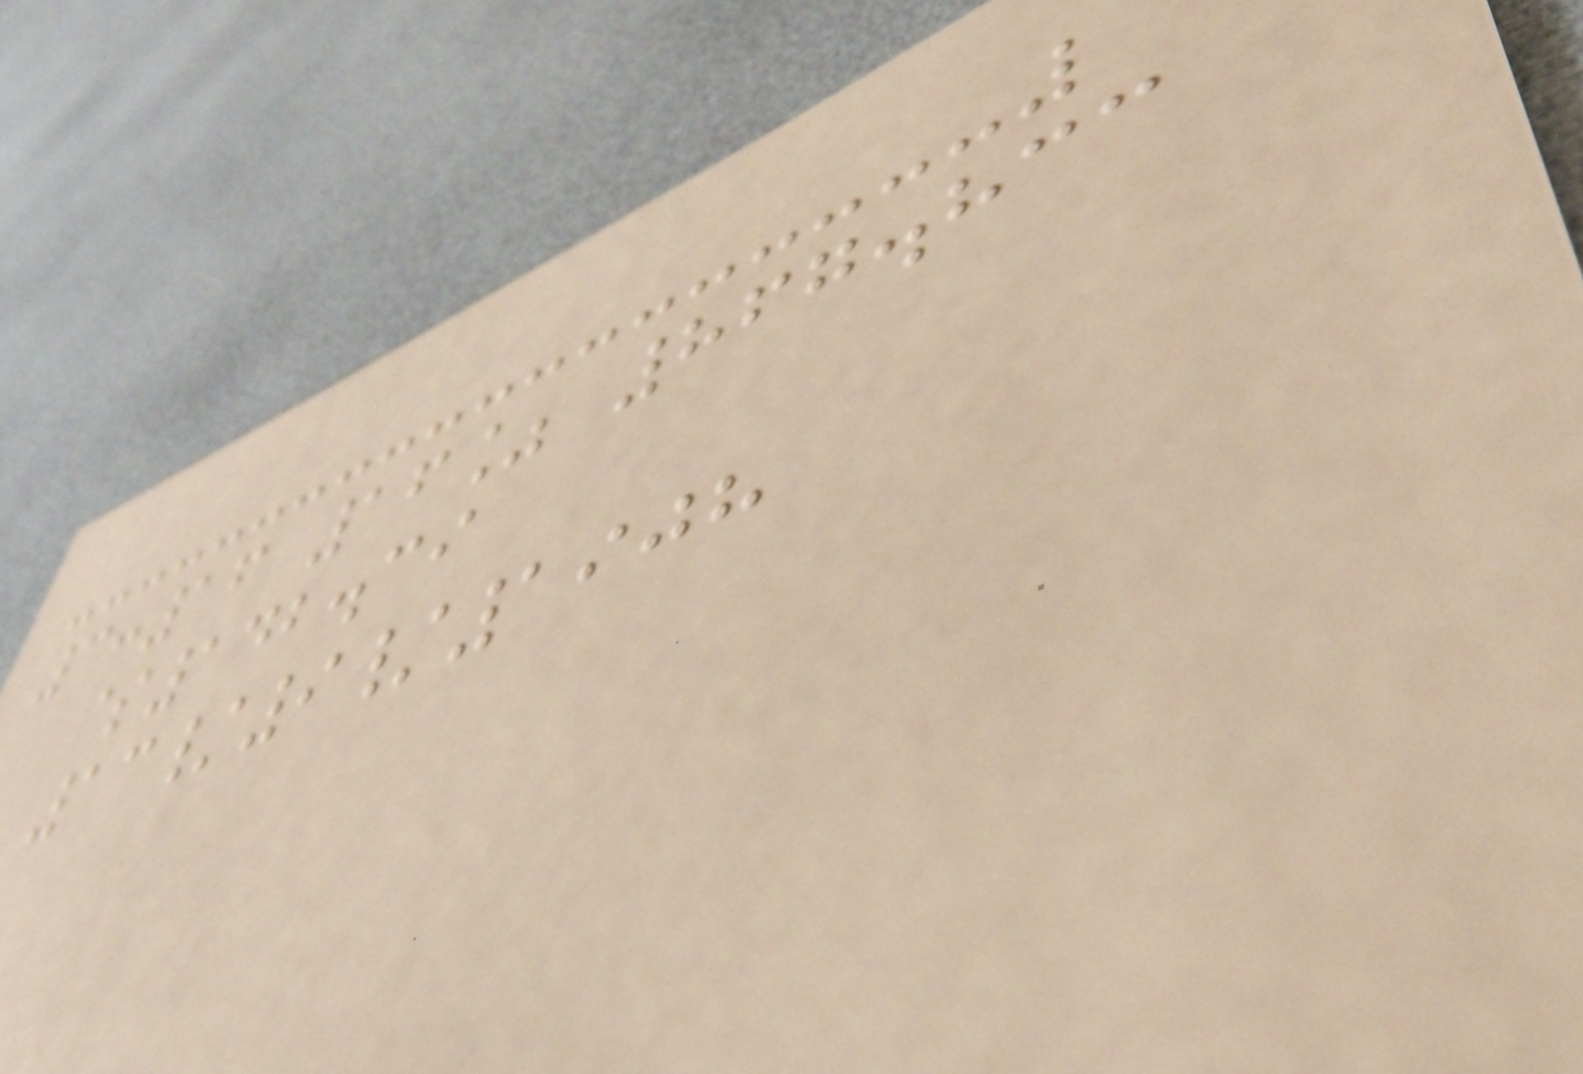3:16 16% 867.833
$142.39
13/9/1908
